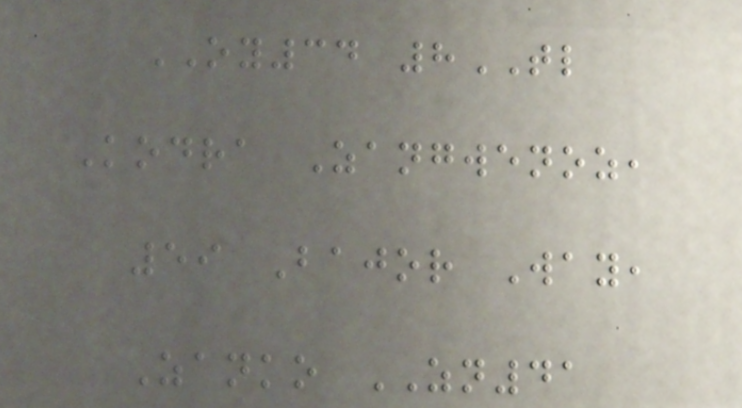OY34 8TL
Kodra Zangwenoz,
59 Bajor Way,
Zanko ZN41
